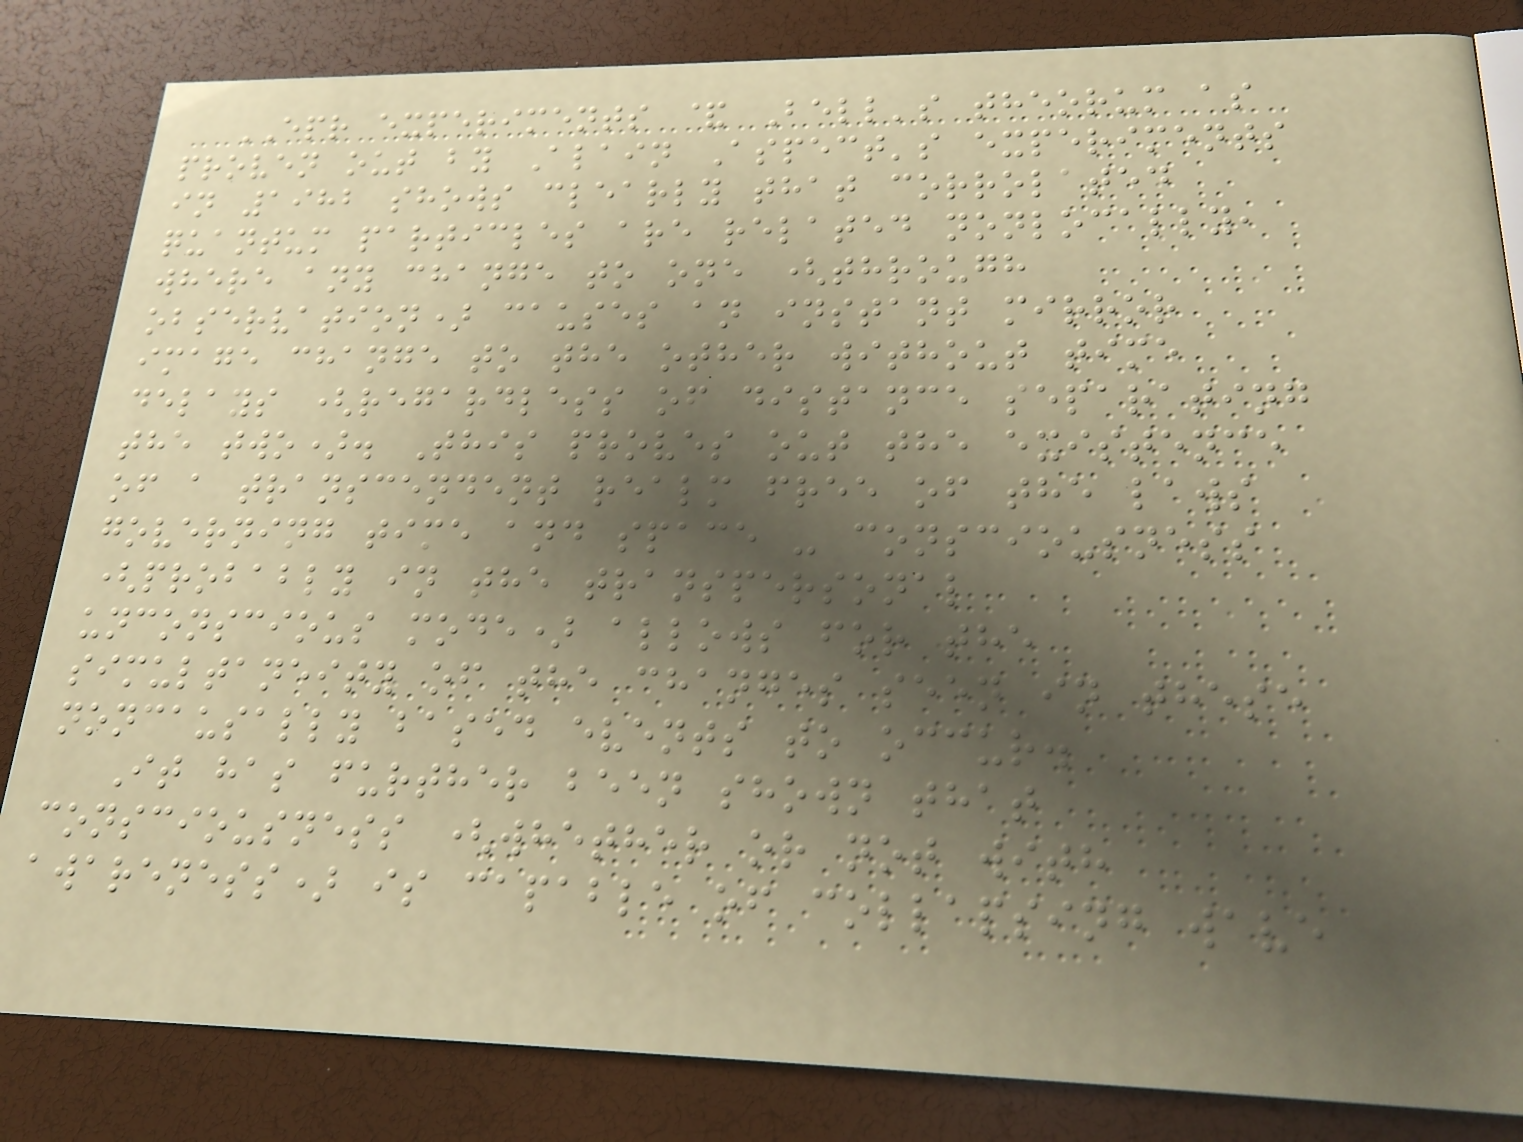EPR experiments & Bell's theorum as
proven out by Alain Aspect's experiments
in 1982 shows clearly that corrolated
quantum particles are related nonlocally,
where any change to one (through
observation) causes an instant mirror
image change to the other without time
delays (regardless of distance separating
the two). This proves out the existence
of a transcendent realm free of the laws
governing time and space - consciousness
(probably in the transpersonal
unconscious mode) allows for the
simultaneity of the changes seen in these
noncausally based events to occur.
It has further been shown that
consciousness (whether or not with
awareness) is capable of collapsing wave
